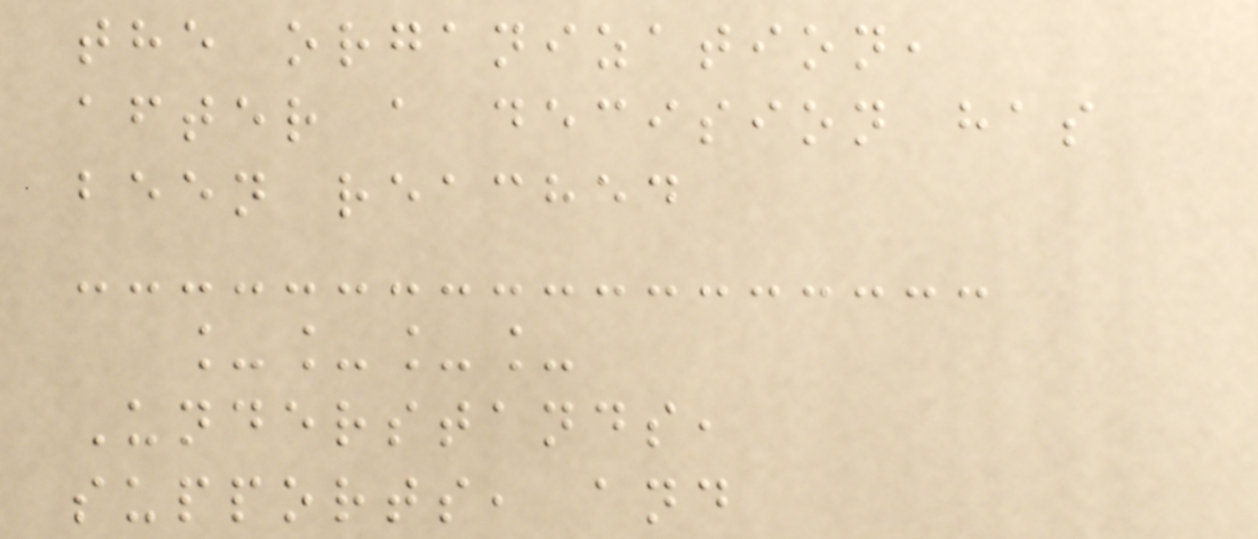the organization,
after a decision has
been reached
____
Understands,
supports, and
